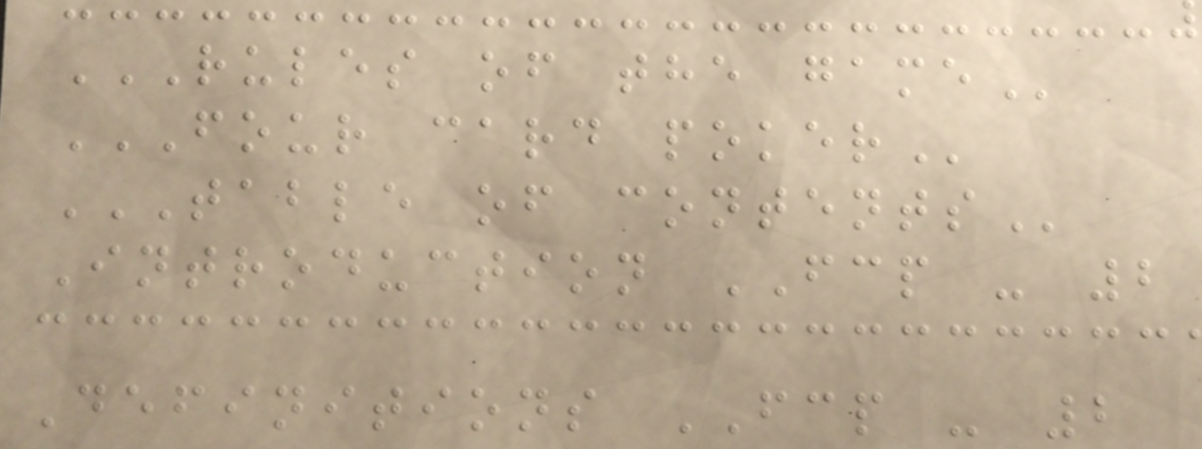RULES OF THE GAME
FOUR CARD POKER
TABLE OF CONTENTS
Introduction FCP - 2
Definitions FCP - 2
